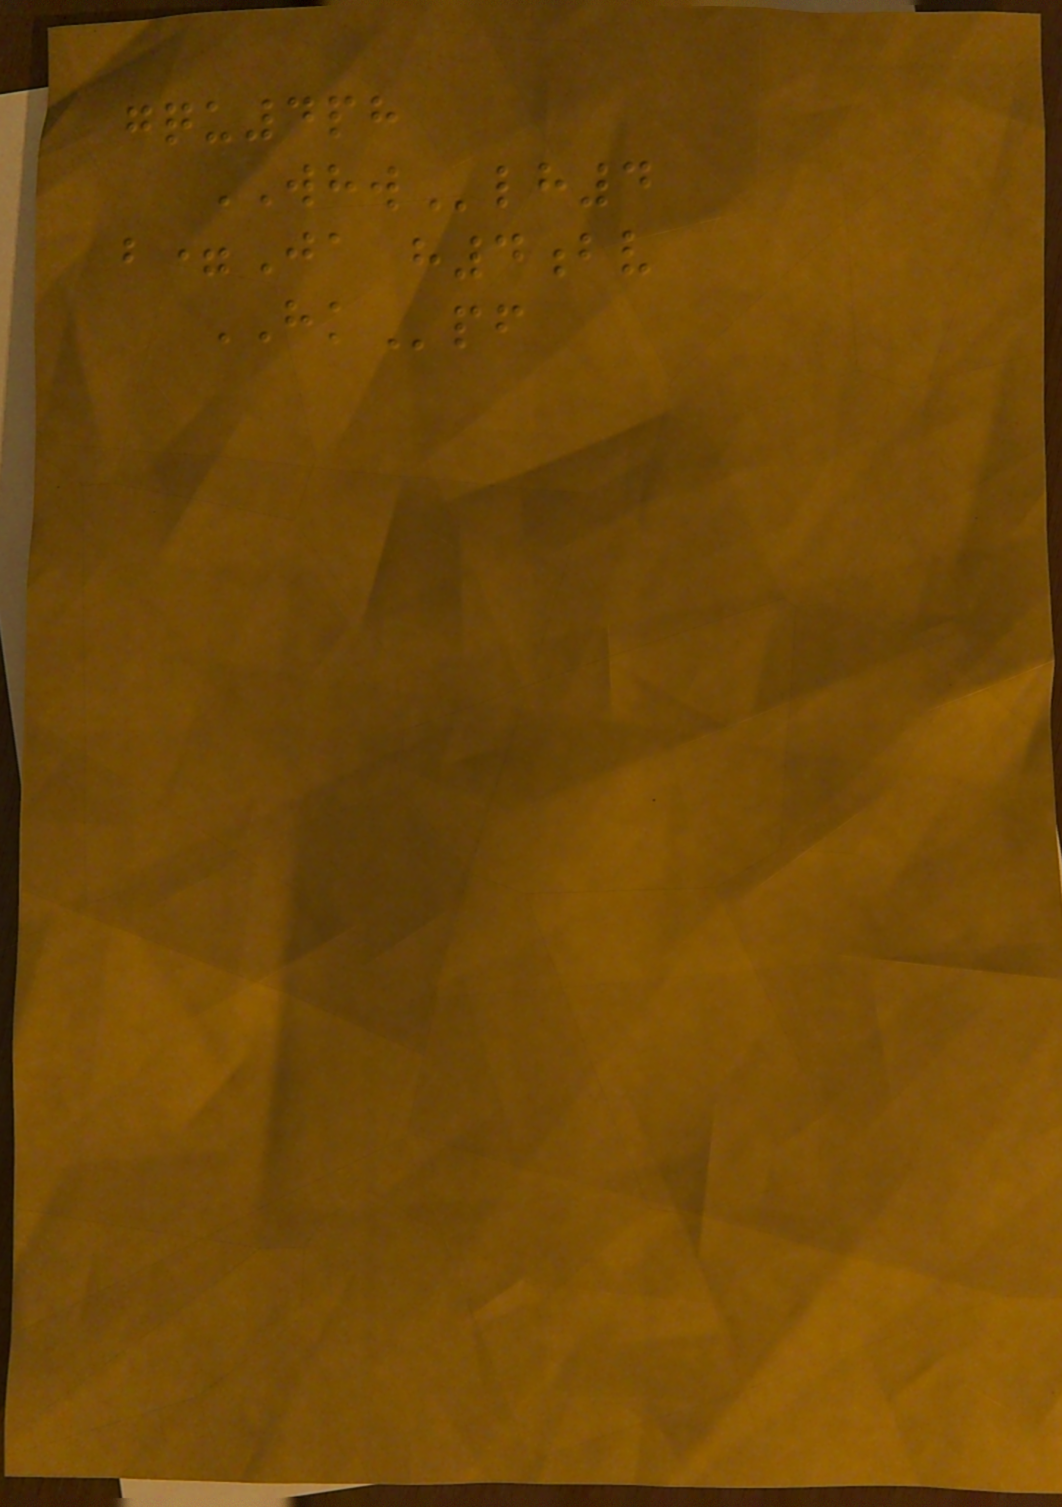gqu4ph
WHWlh4
b=Ja h4bv
HKpf
